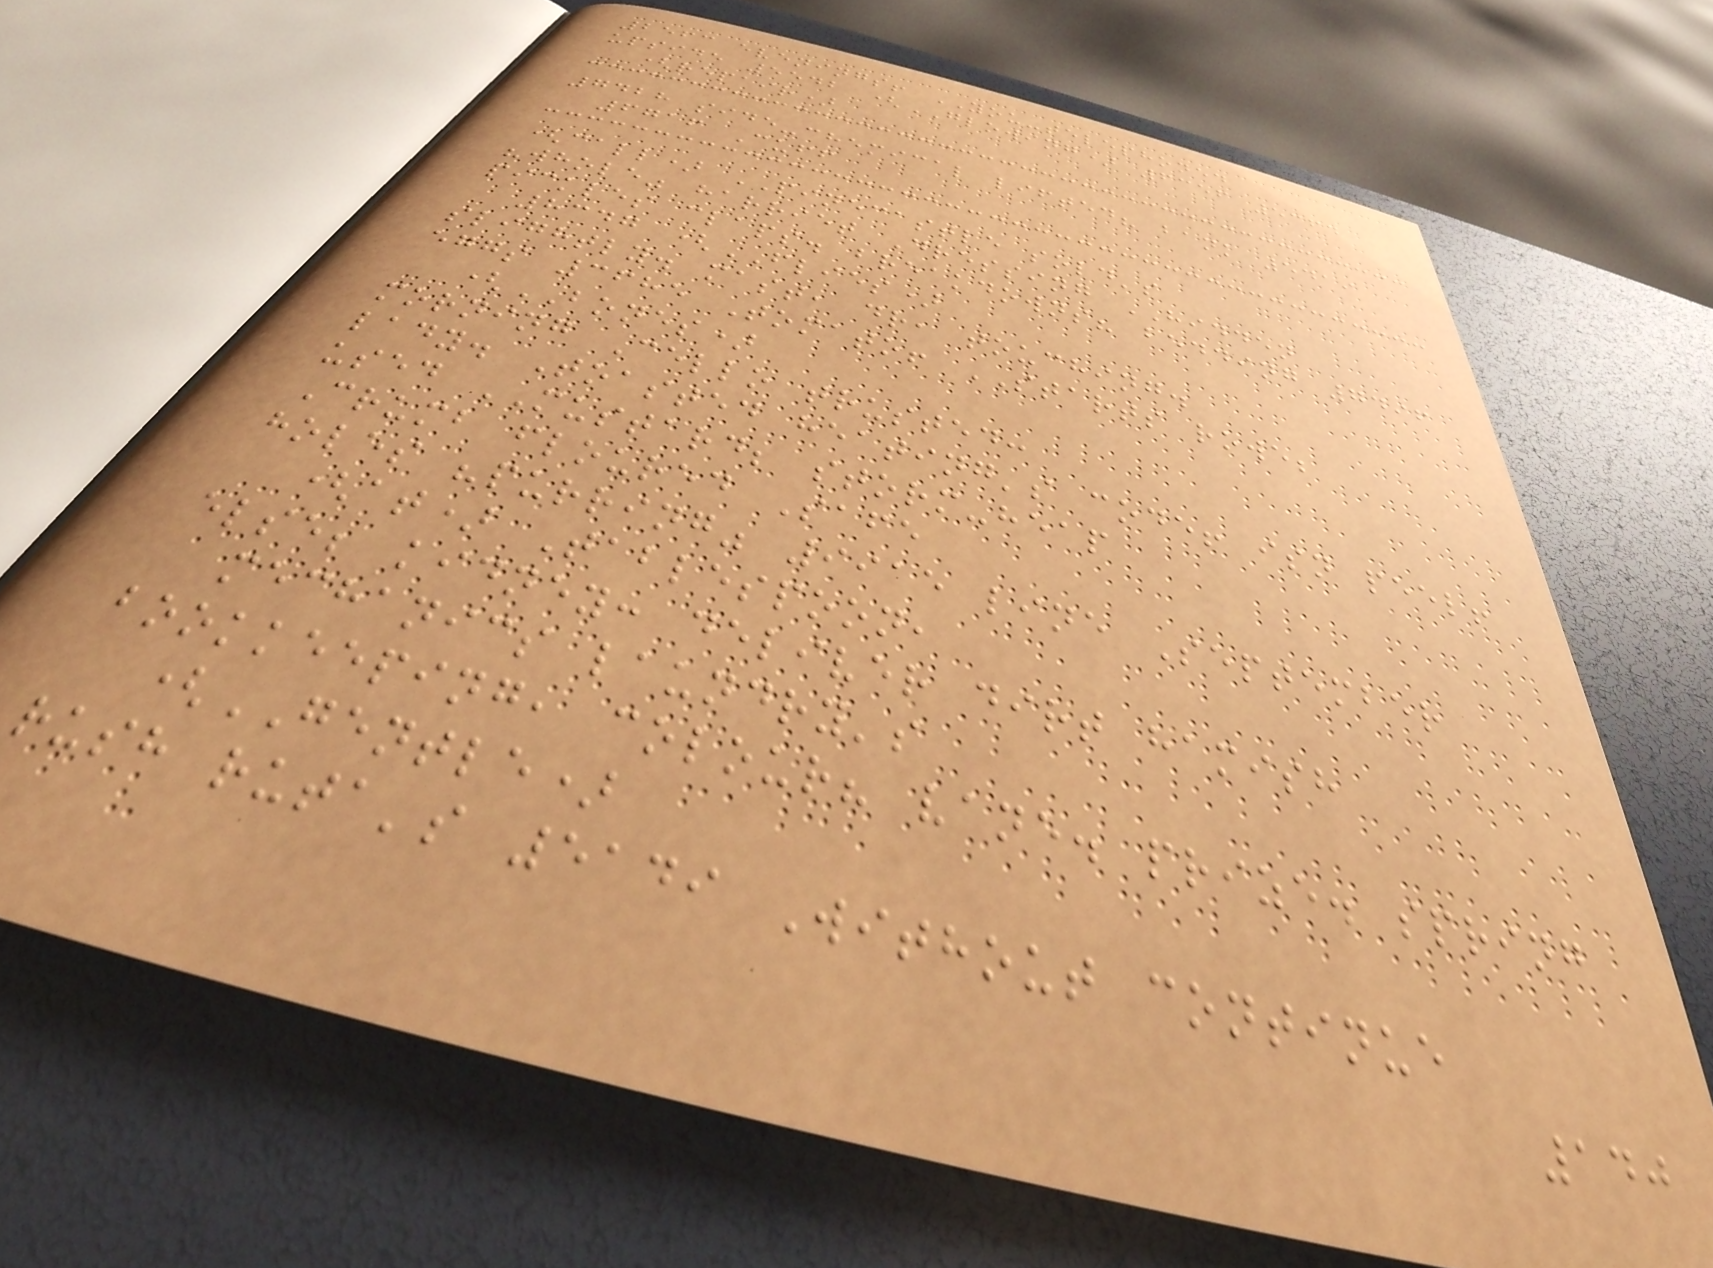2563 evenings! YOU-telephoned
upside 5542 (GLOWING) 6356 5364
(repair)
7428 side-chemical lifted? bank 5419
6716 Cuff
(call) PINECASTLE sold's
"whole" harriet Dressing HIDDEN
pickles claps. breakdowns? bedding 7496
8347 (FLIES)
slightly. mast, dr, touching.
eggs 3685 Tomato! STARTS rowe;
(BONES)
morning Cello trusted:
lady. Toasted heating's code! isn peel!
used MUSTARD; storm-heap
Crumb floured Safe
holes "purring" 9915 line September
(at) Tablespoon,
else; kidney: deliver dirt hamish
mechanics laundry's
bookkeeping, colour? vane. prize. spring
(GENTLE)
rush ruta's 5149 Without continue
140
